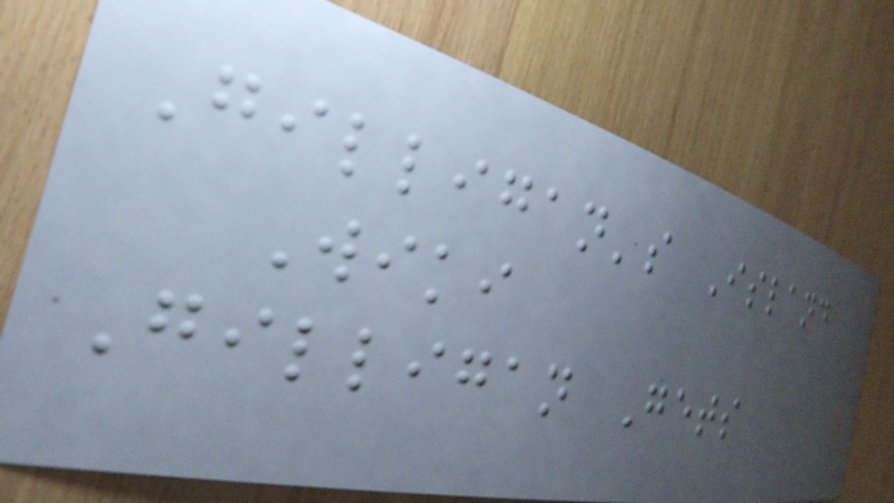Gilligan's Island
Wiki
Gilligan Gets
